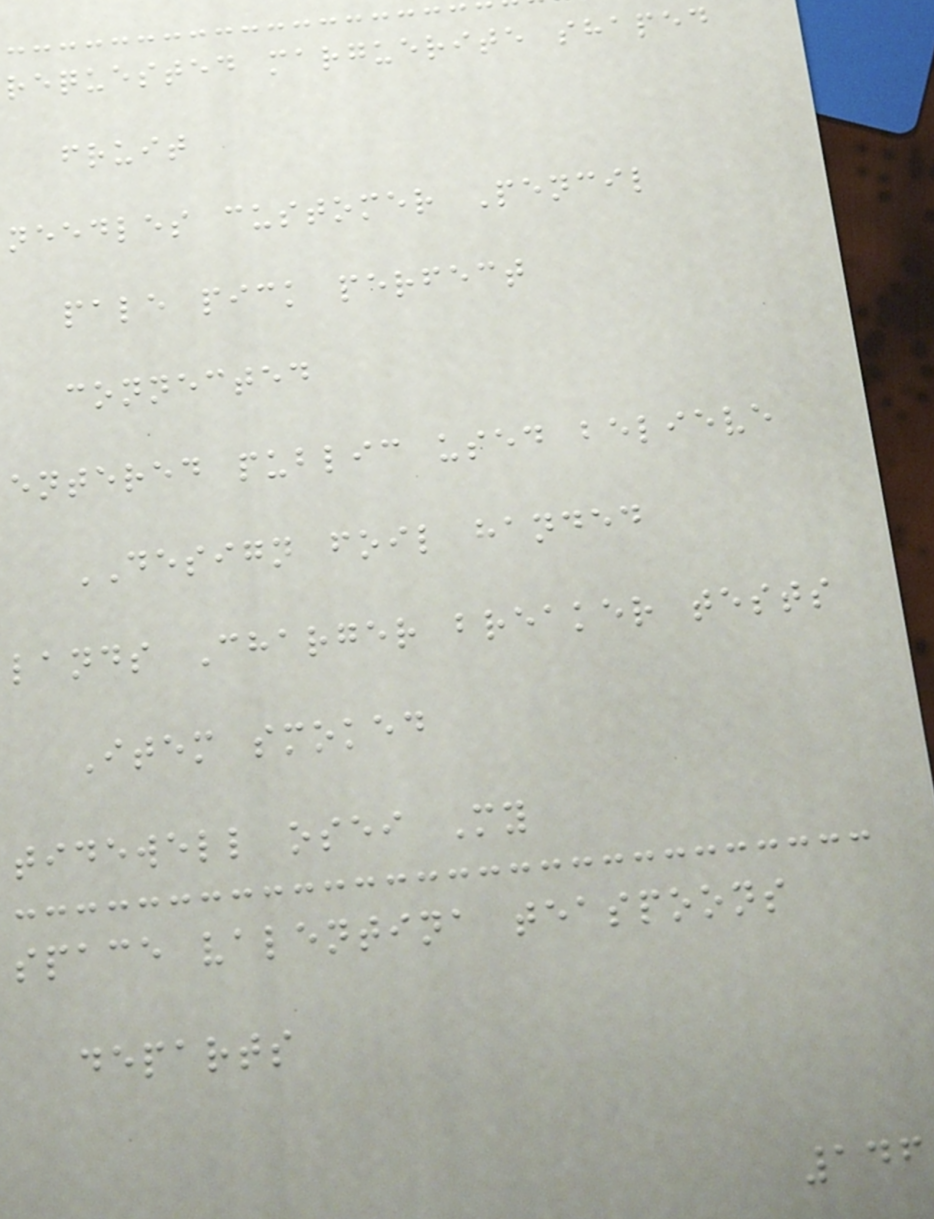requested marguerite shaped
fruit
needles customer Pencil
pale pick perfect
connected
entered public used believe
DESIGN foil handed
lands Charger breaker tests
Item smoked
tidewell osei My
space valentina teaspoons
departs
146
